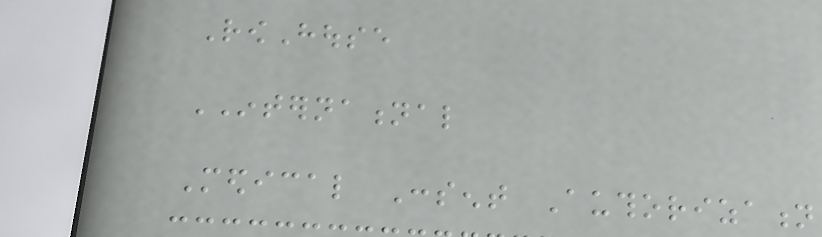RowHouse
INTERNATIONAL
Medical Consent Authorization
